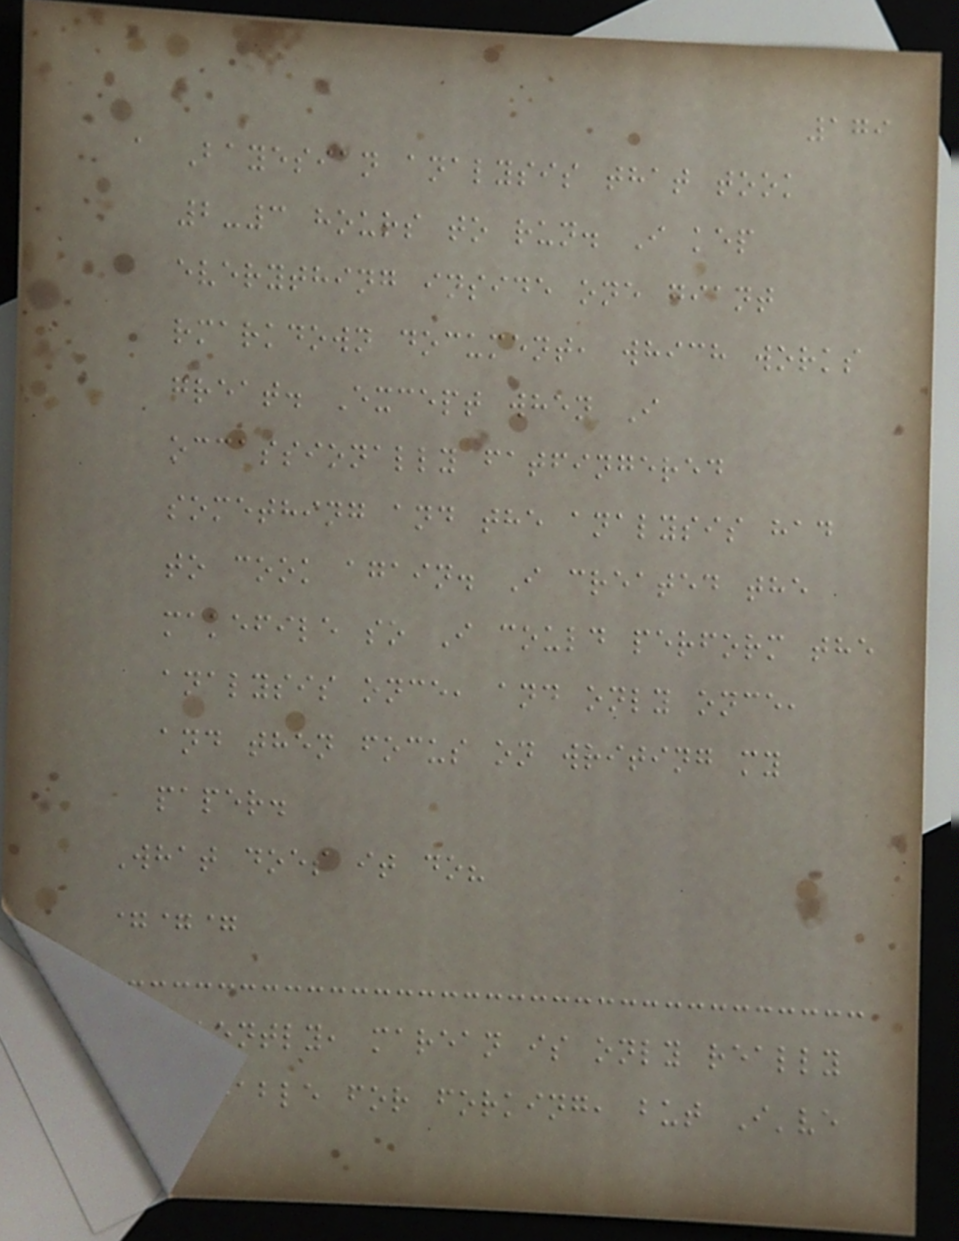179
a Bayesian analysis that took
2-3 hours to run. I kep
everything inside one giant
rmarkdown document, which works
great. Except when I
occassionally fatfingered
something and the analysis had
to cook again. I created the
makefile so I could perform the
analysis once, and only once,
and then focus on writing my
paper.
What does it do?
===
Currently, marean is only really
suitable for forking, but I've
